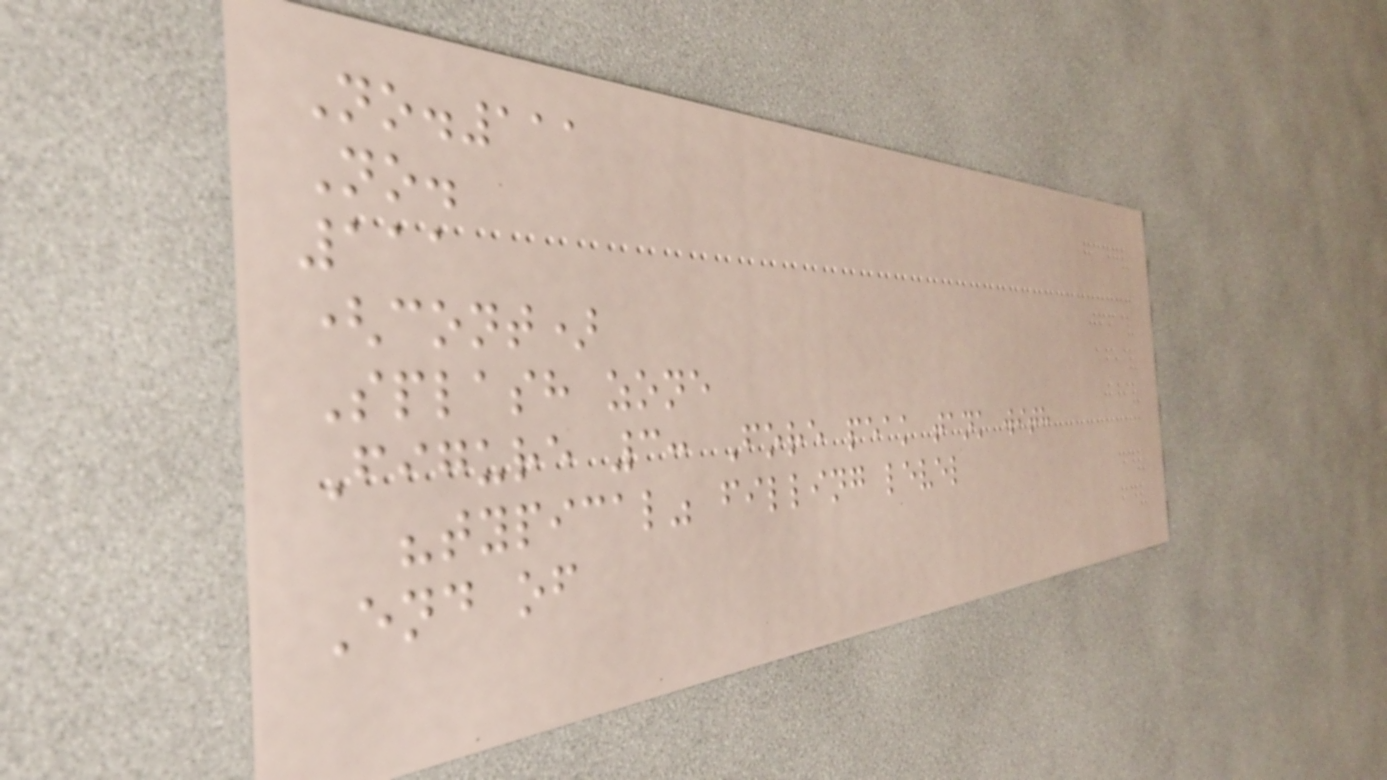No.111
No.
111
(cont)
Splash zone
Figure 3: Fore peak tank with
"typical" filling level
End of
